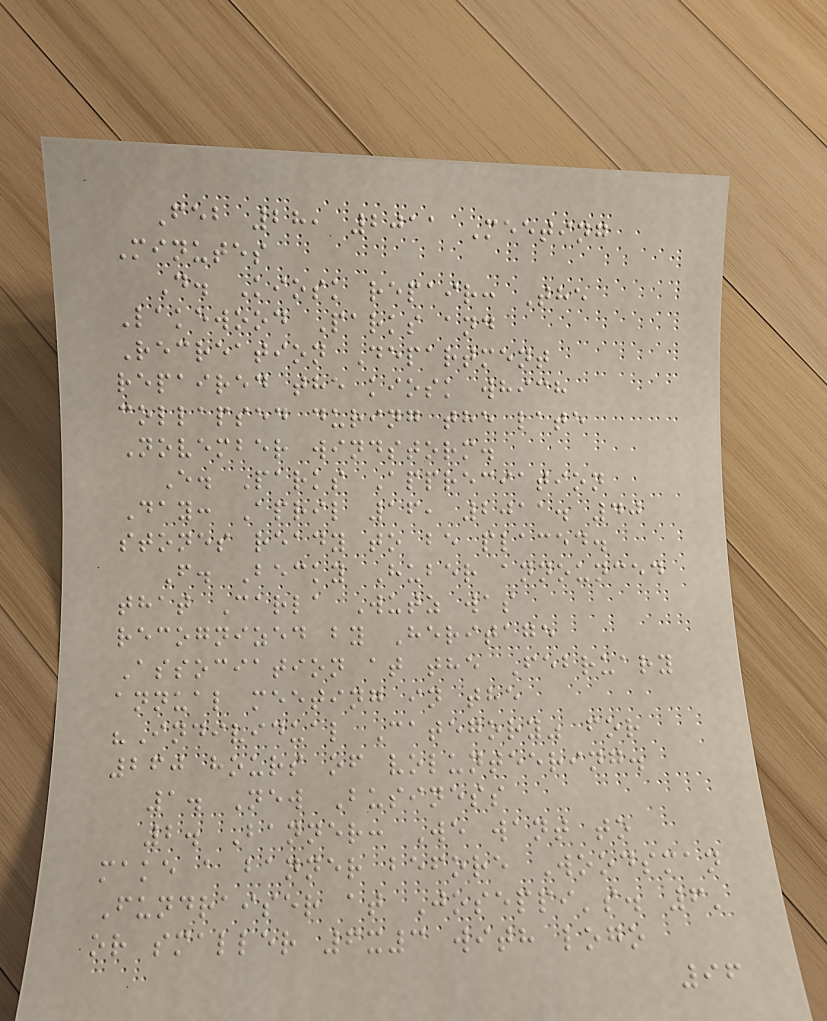Feb 28, 2011 Meeting
Minutes
D. Kiosk repair: The
Lakewood Parks and
Recreation Department
repaired the kiosk which
collapsed during the late
November windstorm.
E. Parks Appreciation
Day: April 16, 2011. 40
stones ready to be placed.
F. Becky Huber announced
that Carla Wutz was
recognized by Heritage
Association at the February
annual meeting in the
"Individual Category" for
260 hours of volunteering.
1. New Business
2. Banner: We want to
make a banner before Woodsman
Fundraiser at Joseppi's. 6'
or smaller 6x3 with logo
96
